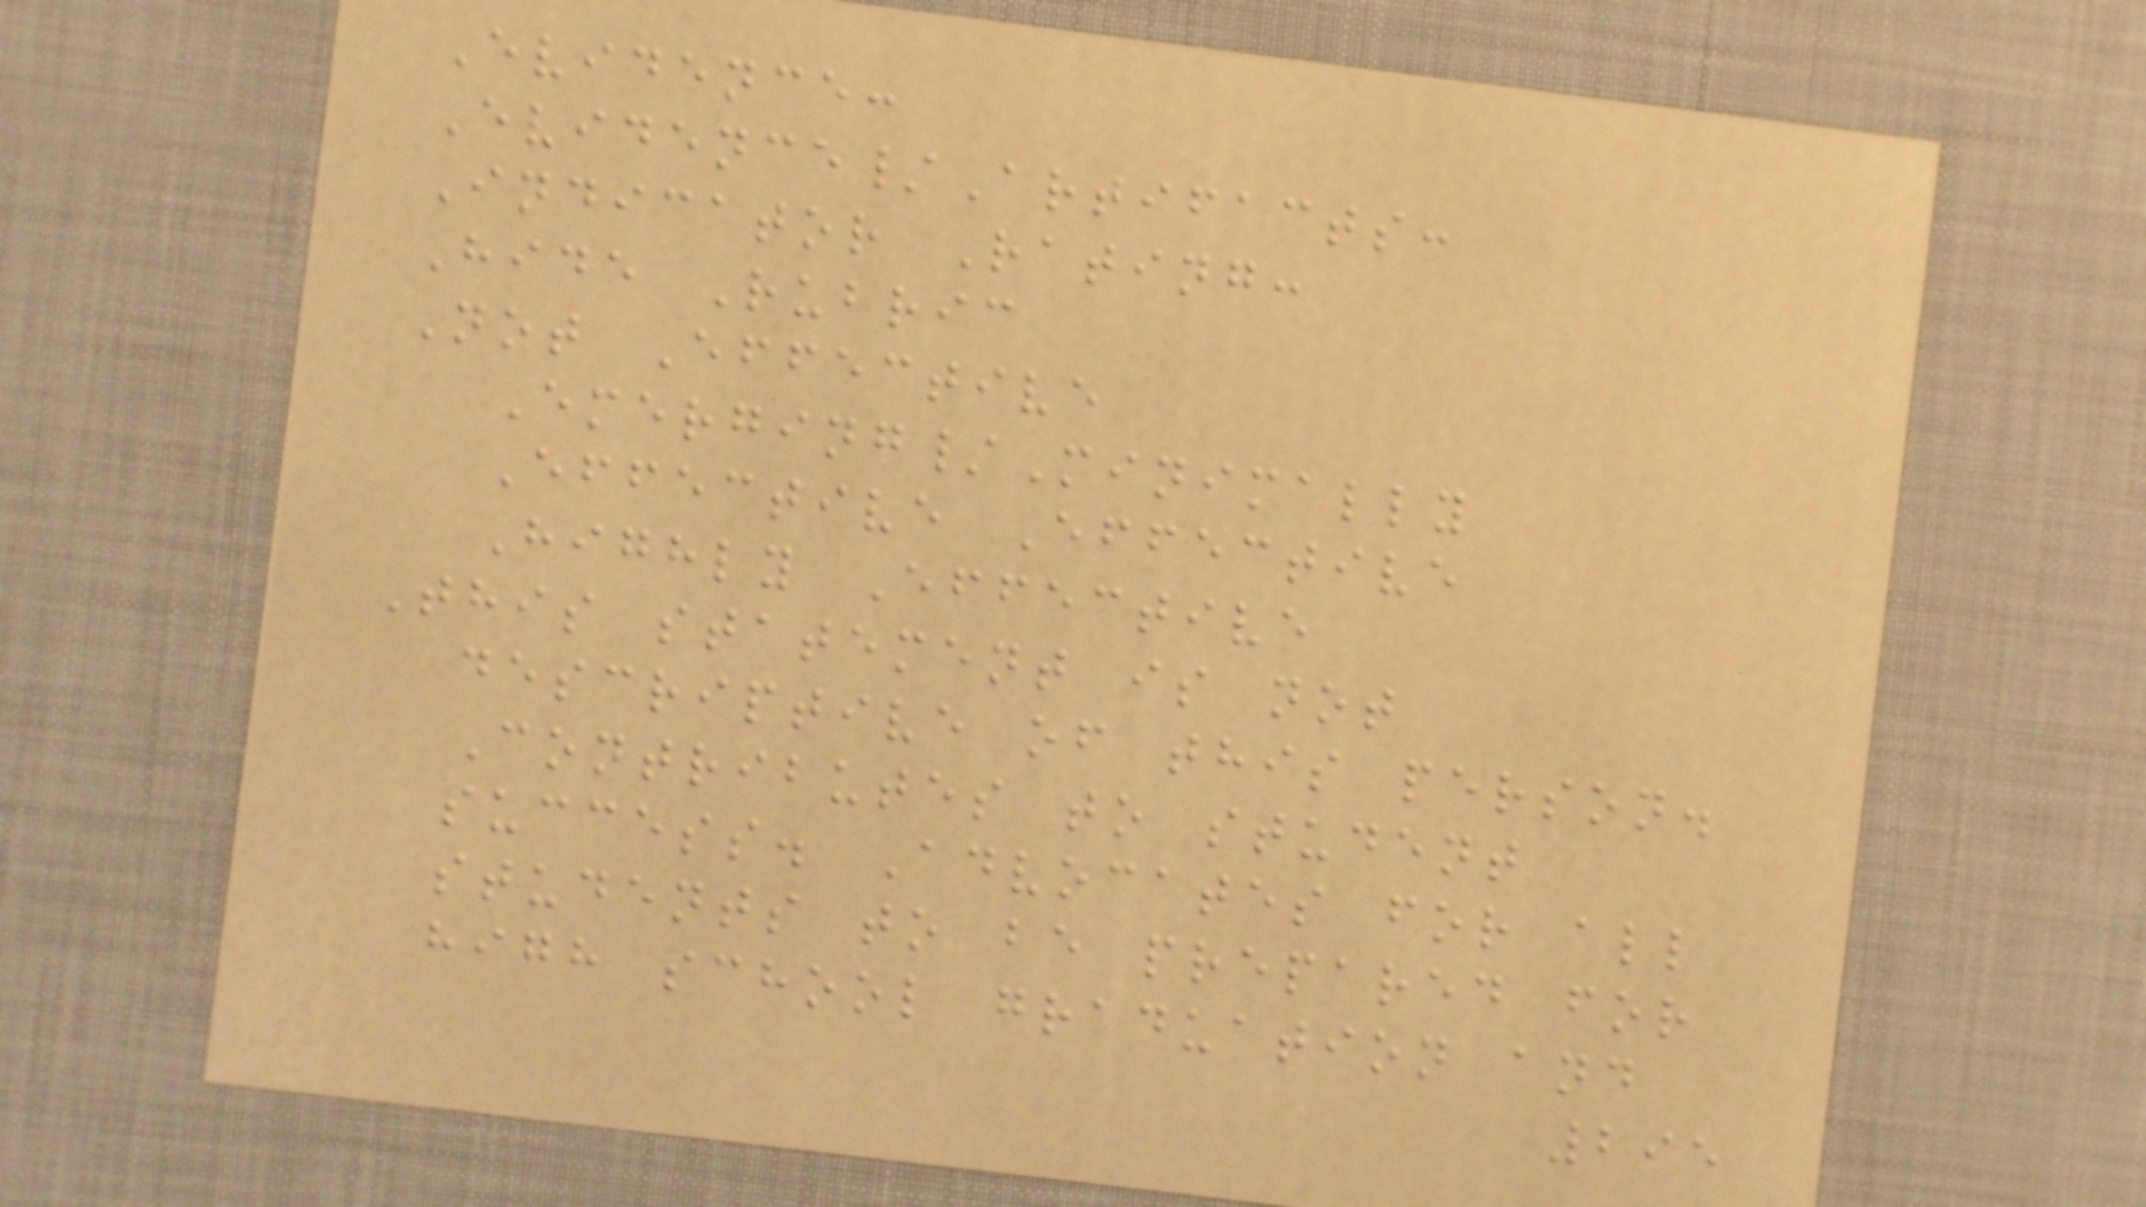Evidence:
Evidence/Artifacts:
Indicator Rating:
Hide Rubric
Not Effective
Emerging/Minimally
Effective Effective
Highly Effective
This statement is not
descriptive of this person.
Contributes to student
success. Advocates for all
students to be prepared for
high school graduation and
295
